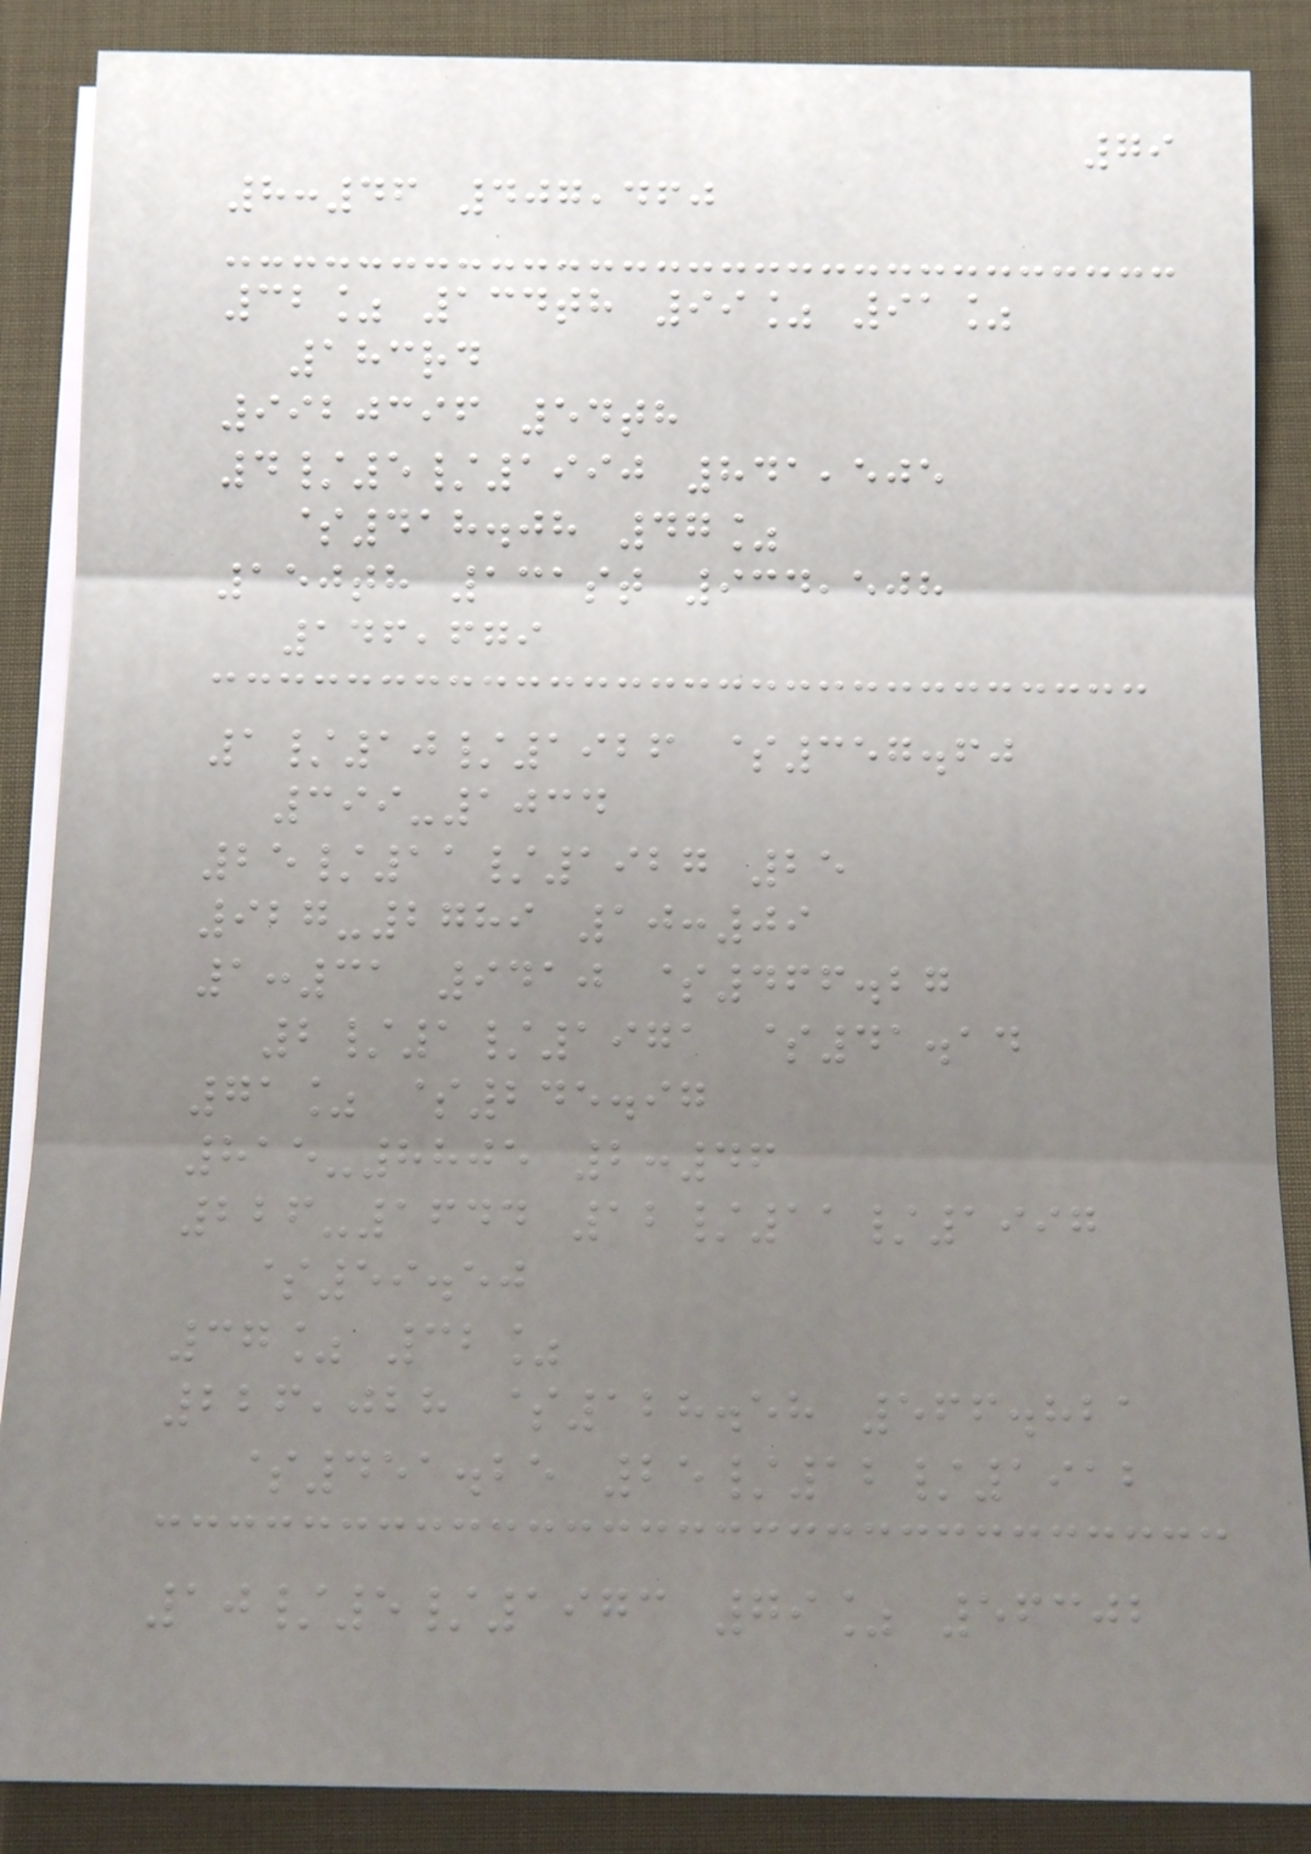79
8:46 407,460
32% 134th 99% 91%
183rd
9920396 54th
4/5/1990 841,505
$418.08 47%
150th 131st 934,508
146,679
1/10/1926 $357.60
399-1034
25/11/1927 25
927-2789 10:09
1:31 9410 $466.27
2/1/1971 $41.14
71% $245.97
815-8805 2:46
226-1644 12/11/1997
$59.50
37% 32%
226,028 $128.58 566.821
$451.25 25/12/1912
10/5/1973 79% 56302
